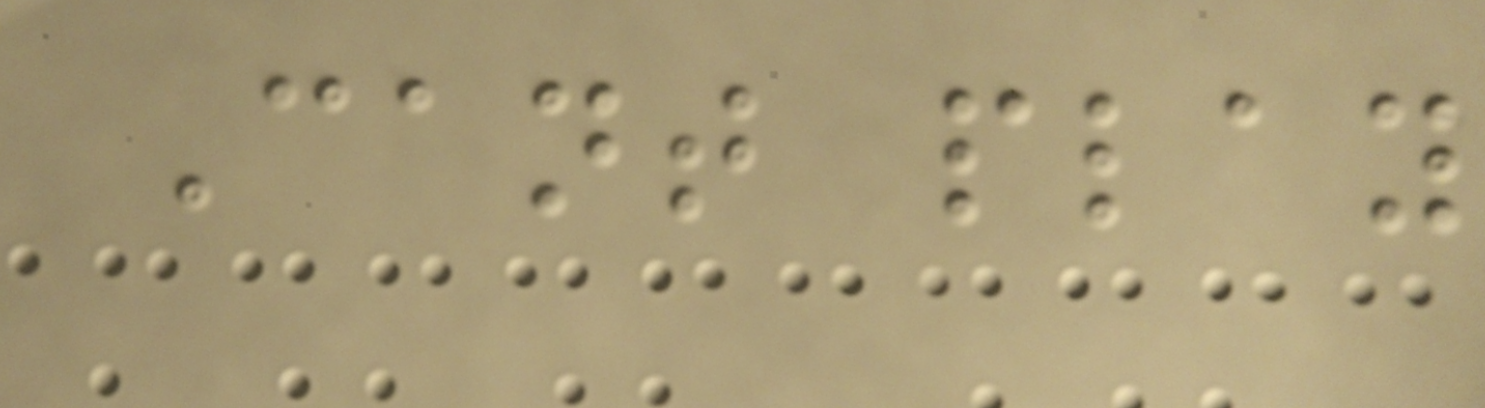Cant play
